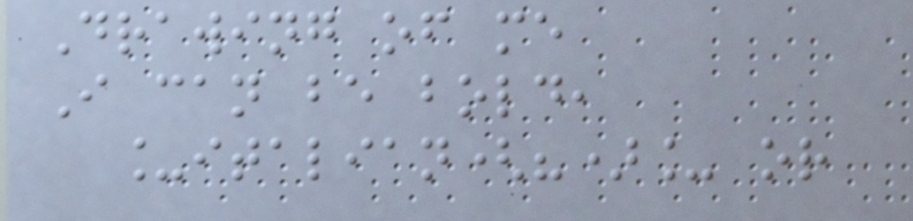Drawing of me
I can be bold,
_italian(?)_ or
